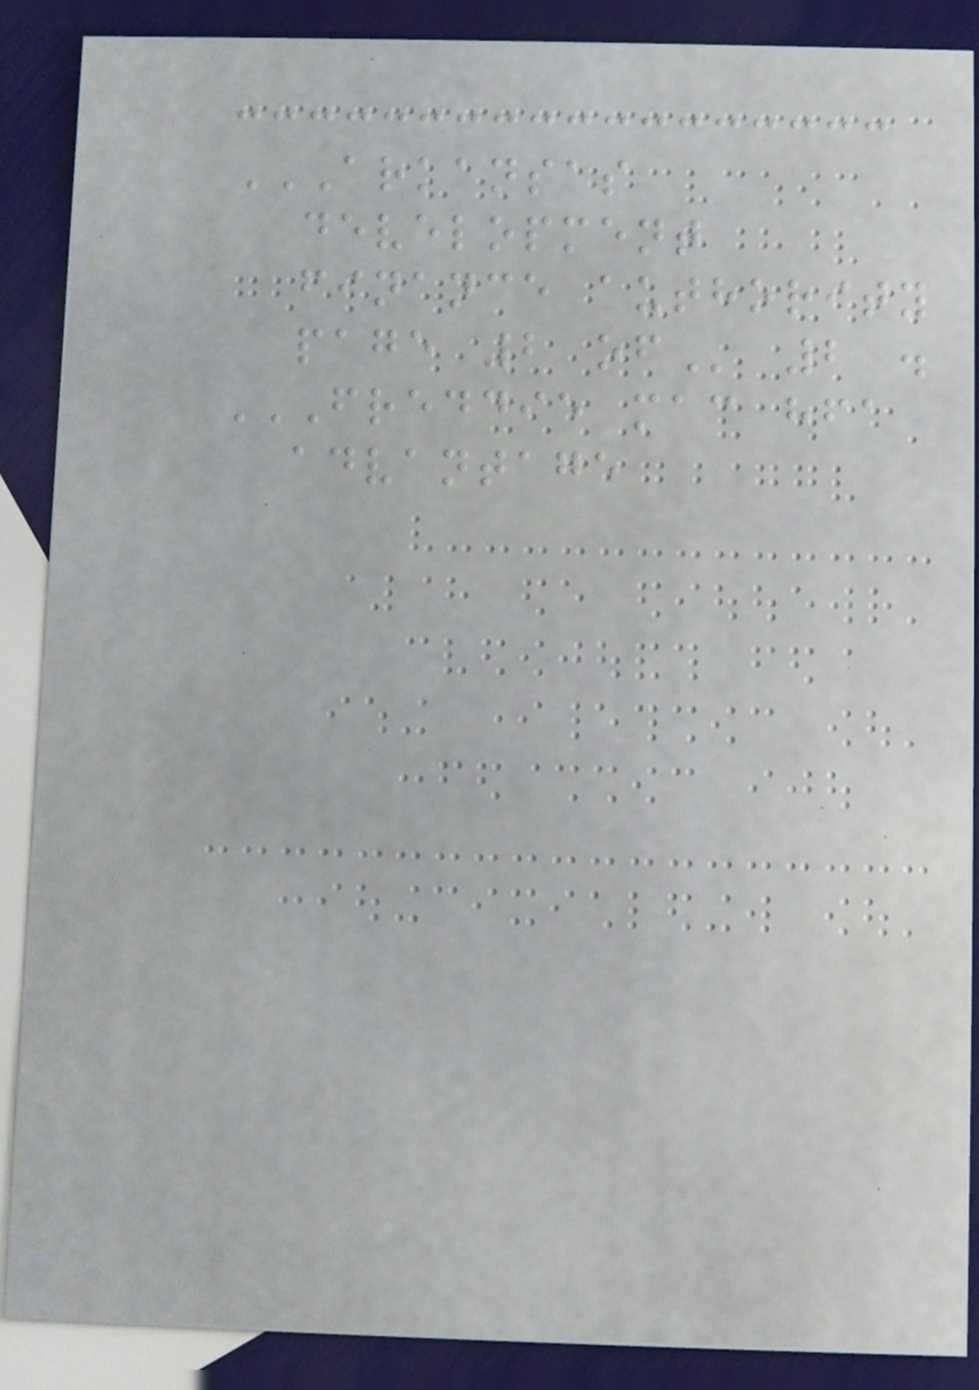ARKANSAS
DEVELOPMENT
FINANCE AUTHORITY
PAGE 2 OF 2 .
FREDDIE MAC HFA
ADVANTAGE
